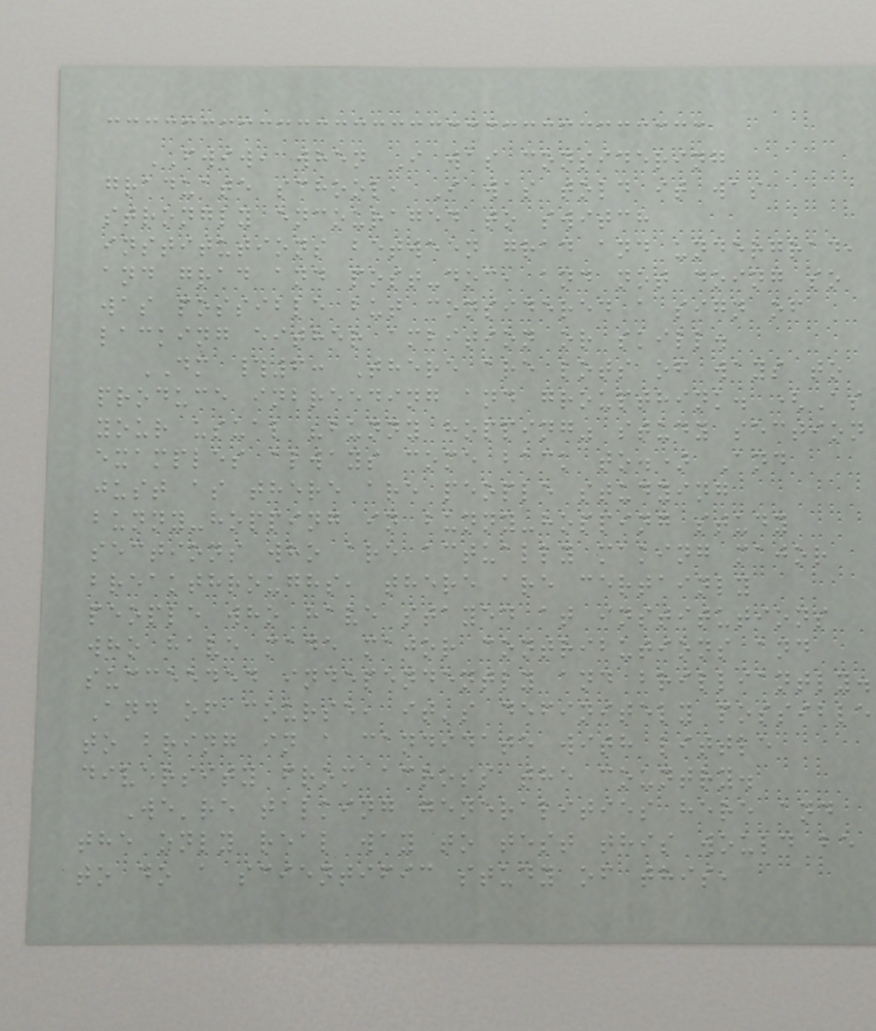FWIW, when I was considering
graduate school, I was told it was
strongly encouraged to switch
institutions between grad and undergrad,
and grad and post-doc, and not doing so
was possible but considered a sign of
lacking either ambition or skill.
DM #6: There are lots of ways to
produce inbreeding and groupthink. (As
your usual "bunny hopping" study section
examples always come back to.) And
just as there are people studying
bunny-hopping in bunny-hopping study
sections who are actually making major
breakthroughs, there are certainly
people who have stayed at institutions
who have made major contributions and
succeeded independently and brilliantly.
And of course, it's definitely possible
to bring in a candidate with little
diversity from across the country.
We're talking generalities here and
the only real way to test this would be
to do a scientific study of this,
